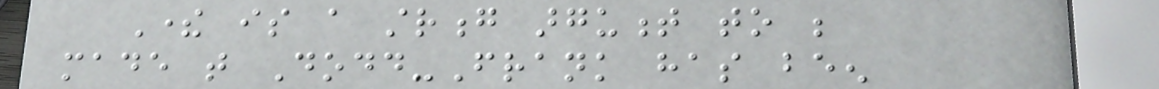There is a strong argument to be
made that Dodd-Frank has been
